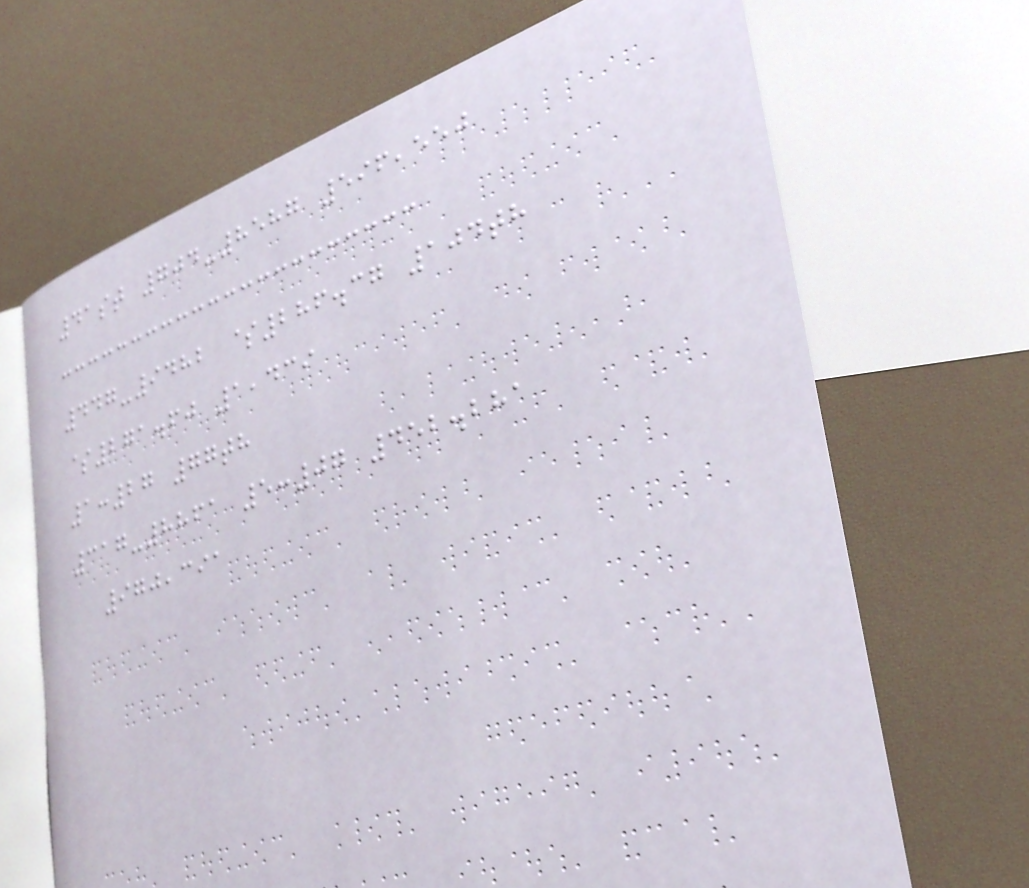41st 704-8587 596,550
447-9482 $286.37 104th
$271.60 1,439
1:27 77th
317-8861 5:07 452.281
970,391
